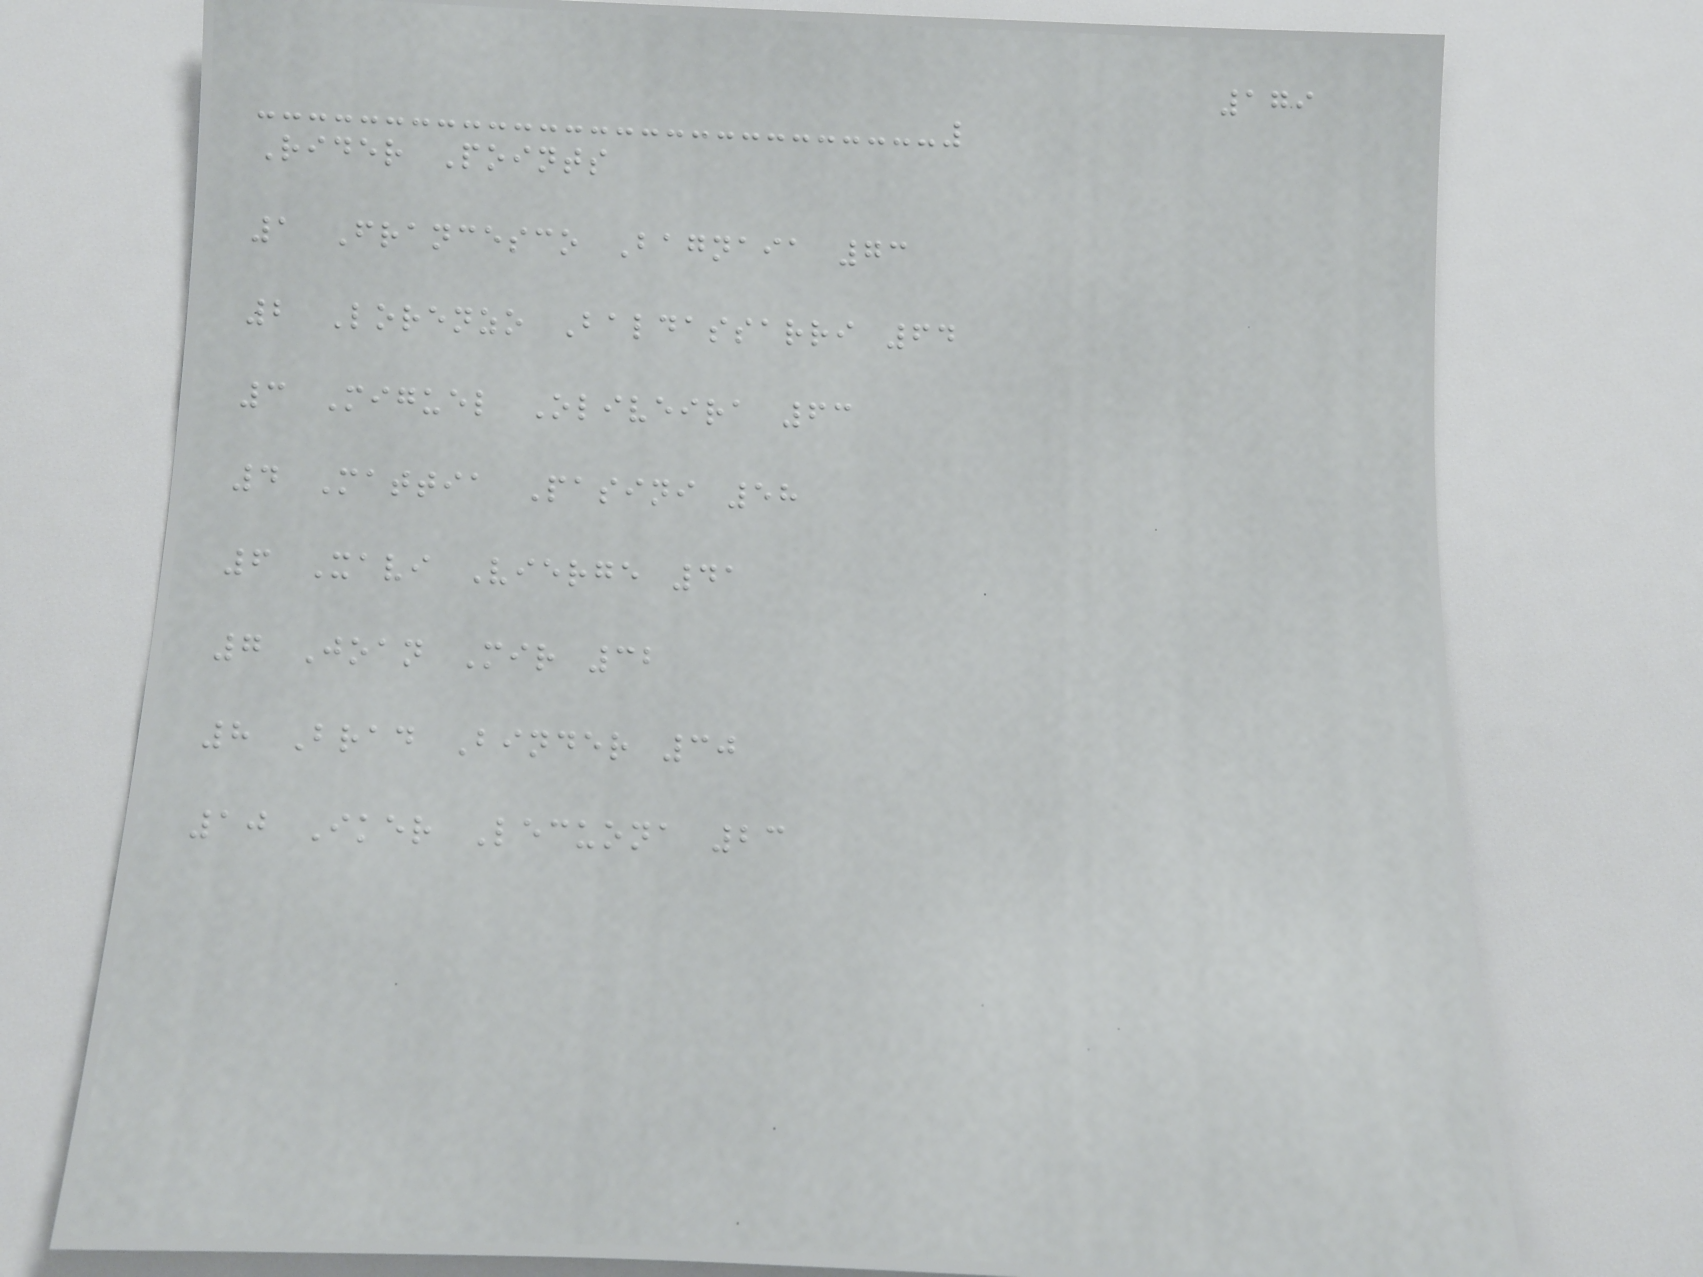179
Rider Points
1 Francesco Bagnaia 73
2 Lorenzo Baldassarri 64
3 Miguel Oliveira 63
4 Mattia Pasini 58
6 Xavi Vierge 41
7 Joan Mir 32
8 Brad Binder 30
10 Iker Lecuona 23
